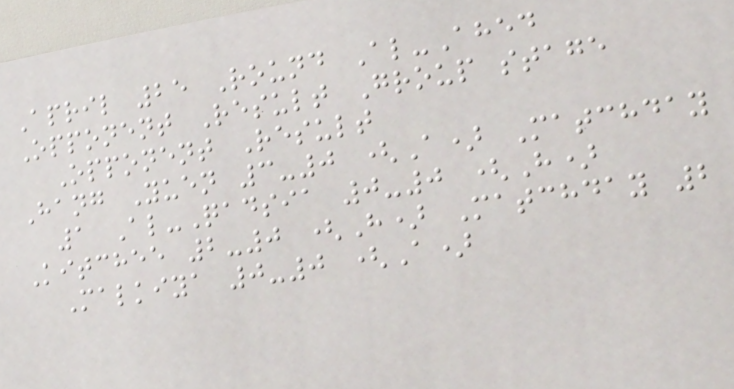April 25 Round Al-Ahed
Opponent Result Group stage
Opponent Result
Hang Yuen 3-0 (A) Matchday
1 Al-Qadsia 0-0 (H)
Kitchee 2-0 (H) Matchday 2
Malkiya 0-0 (A)
